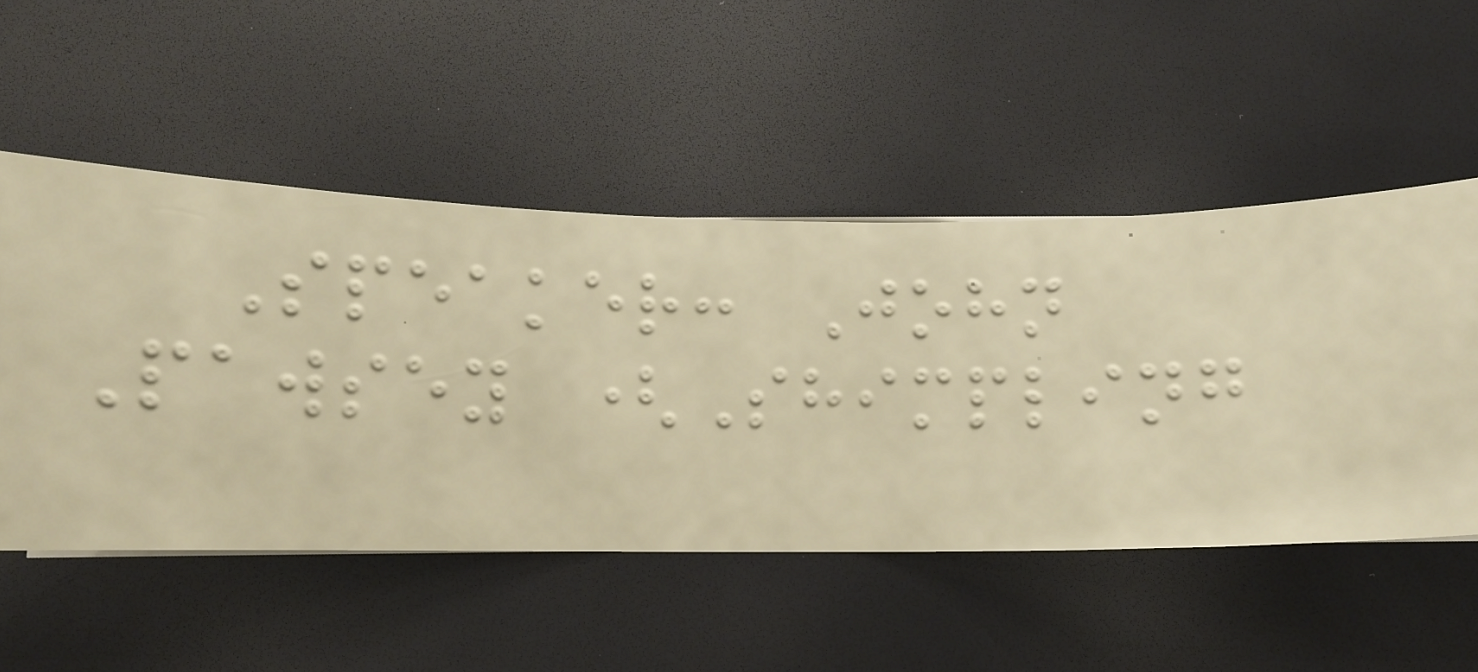Speaker: John
Pawsey (Shimpling
